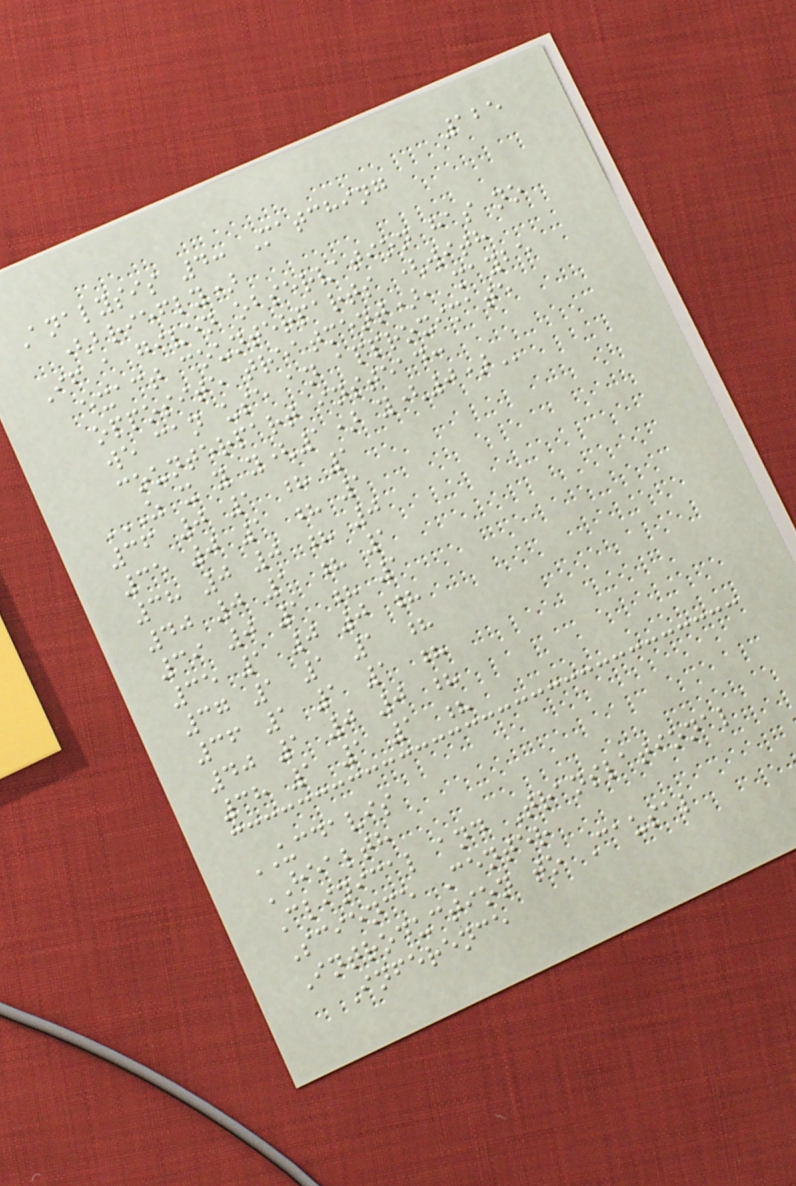125
Analysis 4: Matching
(briefly)
If a given observation has no
exact counterparts (with
opposite treatment), maybe
we can use an approximate
counterpart instead:
Z X Y Y(1) Y(0)
36 0 1 ? 1
35 0 1 ? 1
38 0 0 ? 0
40 0 1 ? 1
39 0 1 ? 1
35 1 0 0 ?
37 1 1 1 ?
36 1 1 1 ?
40 1 0 0 ?
38 1 1 1 ?
UCDAVIS
HEALTH
Clinical and Translational
Science Center
Introduction to Causal
Inference
